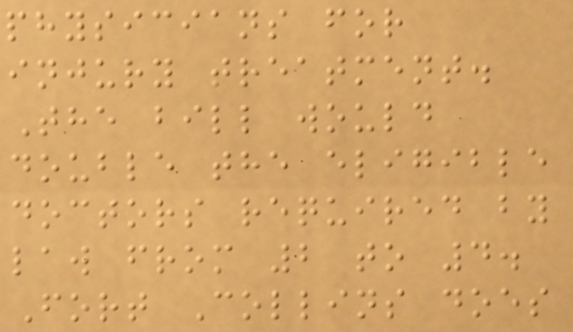physicians for
injury treatment.
The bill would
double the eligible
doctors required by
law from 2 to 4.
Fort Collins does
